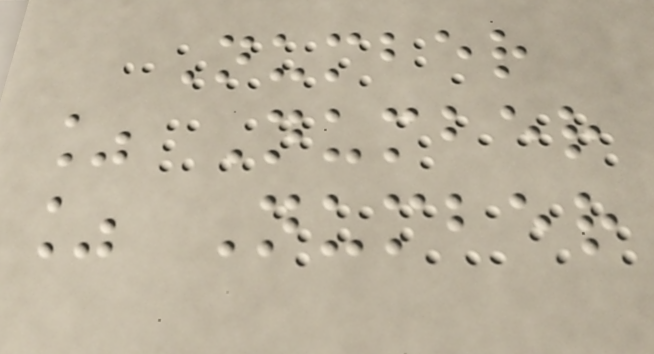Number
% Number
% Number
